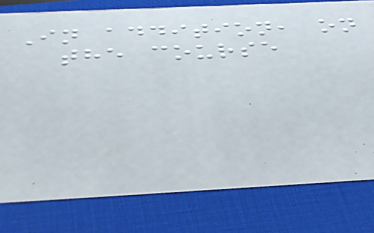In addition, on
the course
